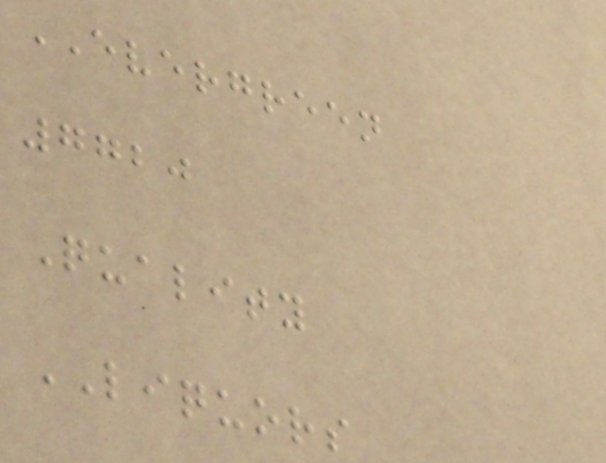EVERGREEN
7720
Quality
LIQUORS
